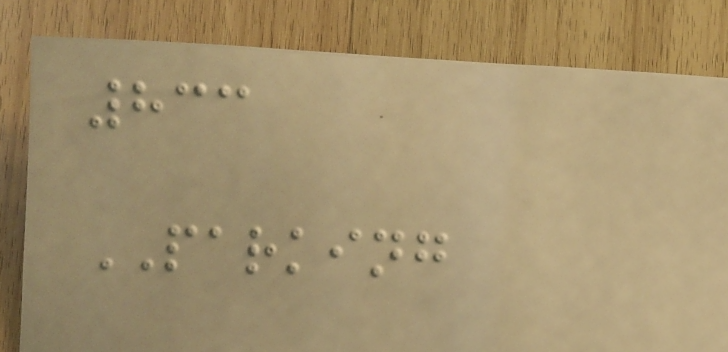833
PARKING
